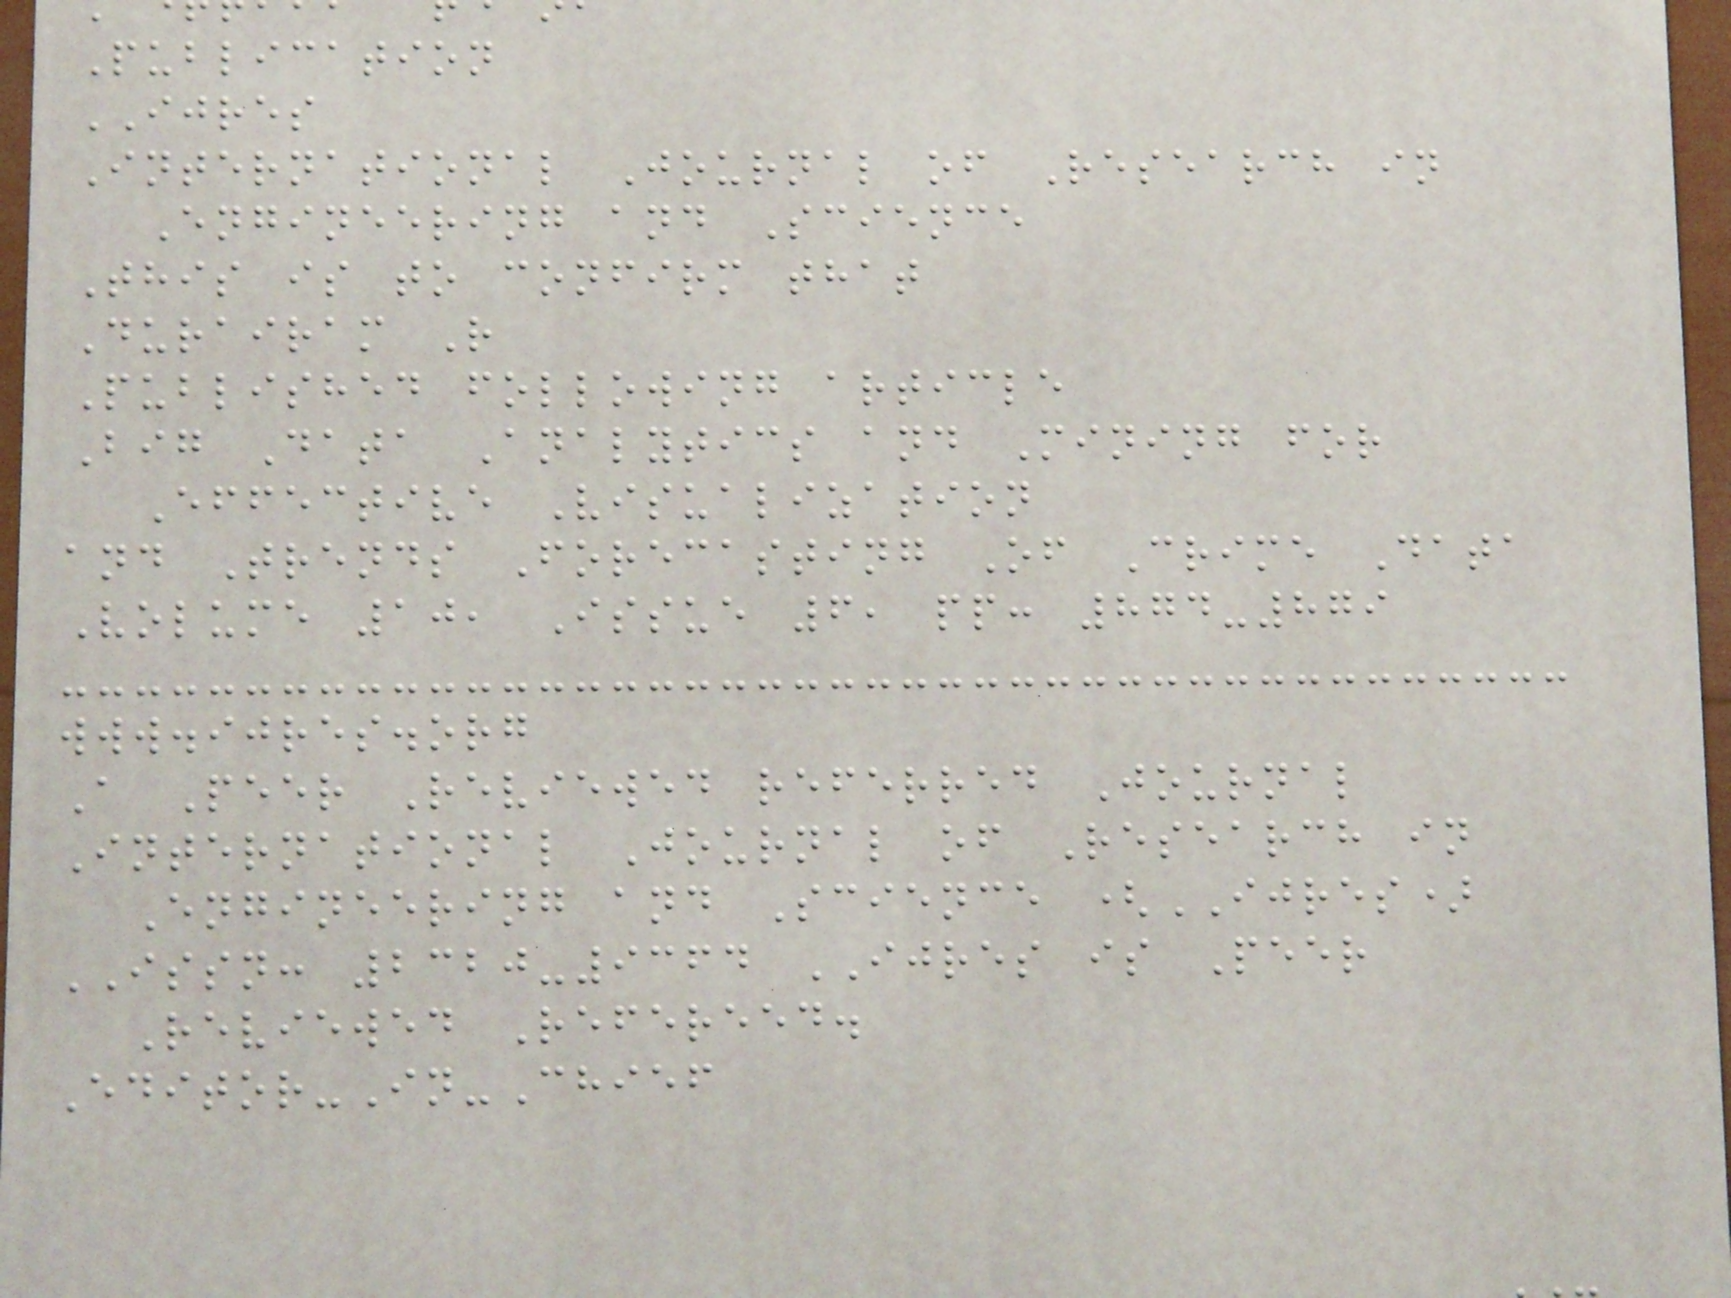Publication
IJRES
International Journal of Research in
Engineering and Science
This is to confirm that
Durairam R
Published following article
Big Data Analytics and Mining for
Effective Visualization
and Trends Forecasting Of Crime Data
Volume 10, Issue 6, pp: 874-879
www.ijres.org
A Peer Reviewed referred Journal
International Journal of Research in
Engineering and Science (IJRES)
ISSN: 2320-9364 IJRES is Peer
Reviewed Refereed.
Editor-In-Chief
